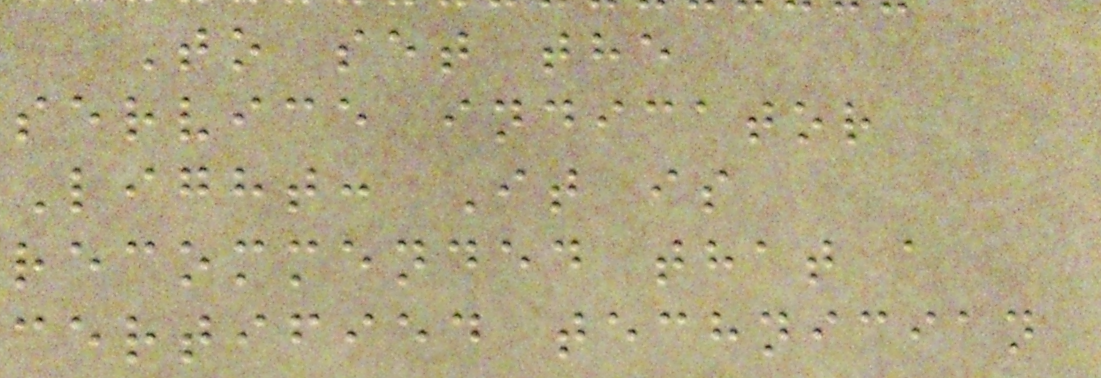To set the
service indicator
Light: It is
recommended that a
certified technician
